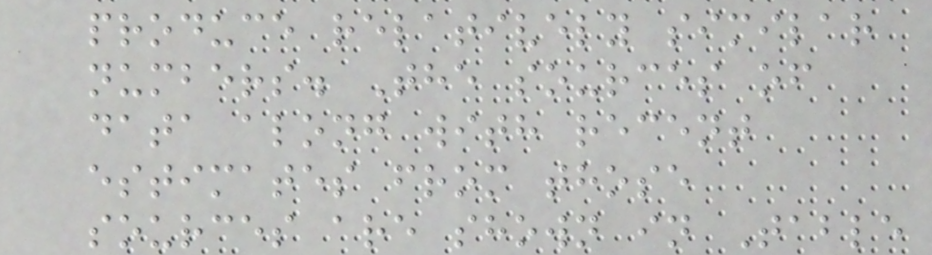produce relatively similar
numbers. The sources of
data along with recent
estimates from those
sources are shown in Table
